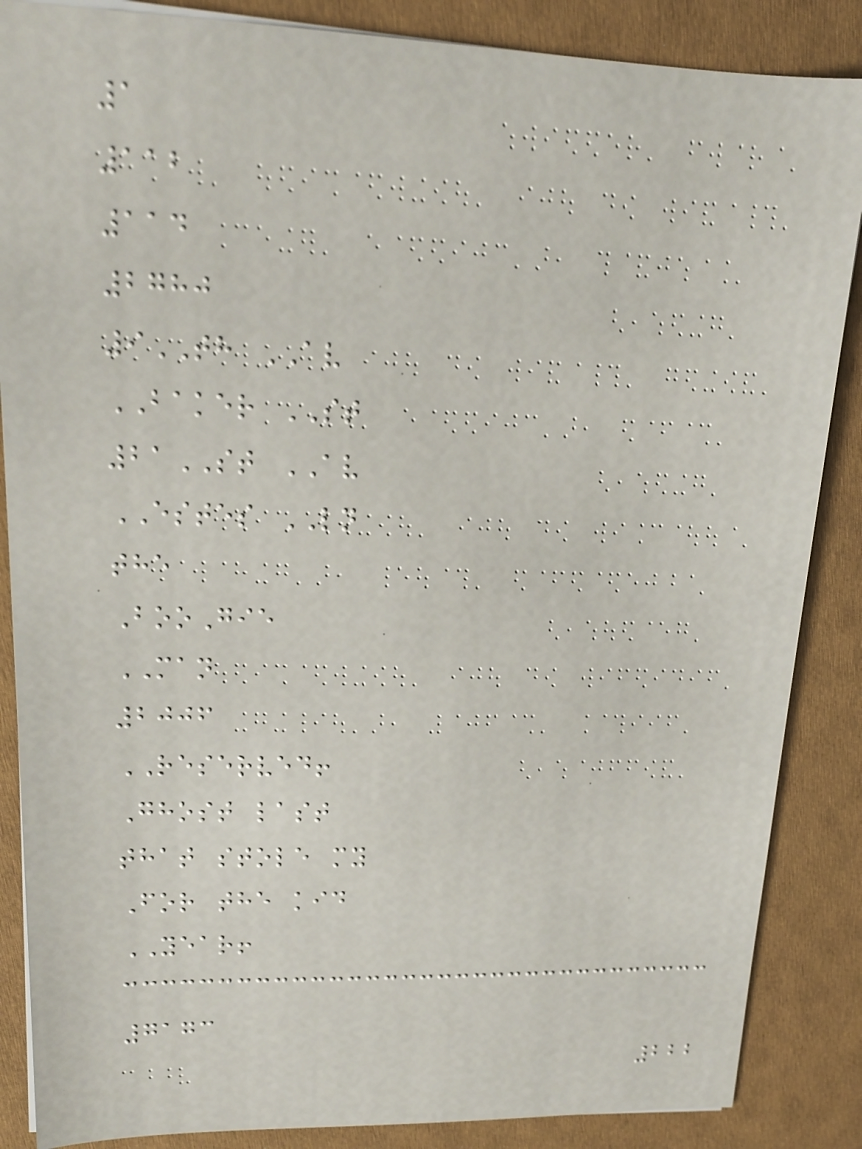1
112
114
2780
9TH AV
BAKER ST
21ST AV
ESTES LN
the
BooGie
MAN
2006
RESERVED!
Ghost last
that stole my
For the kid
YEAR!
7173
222
